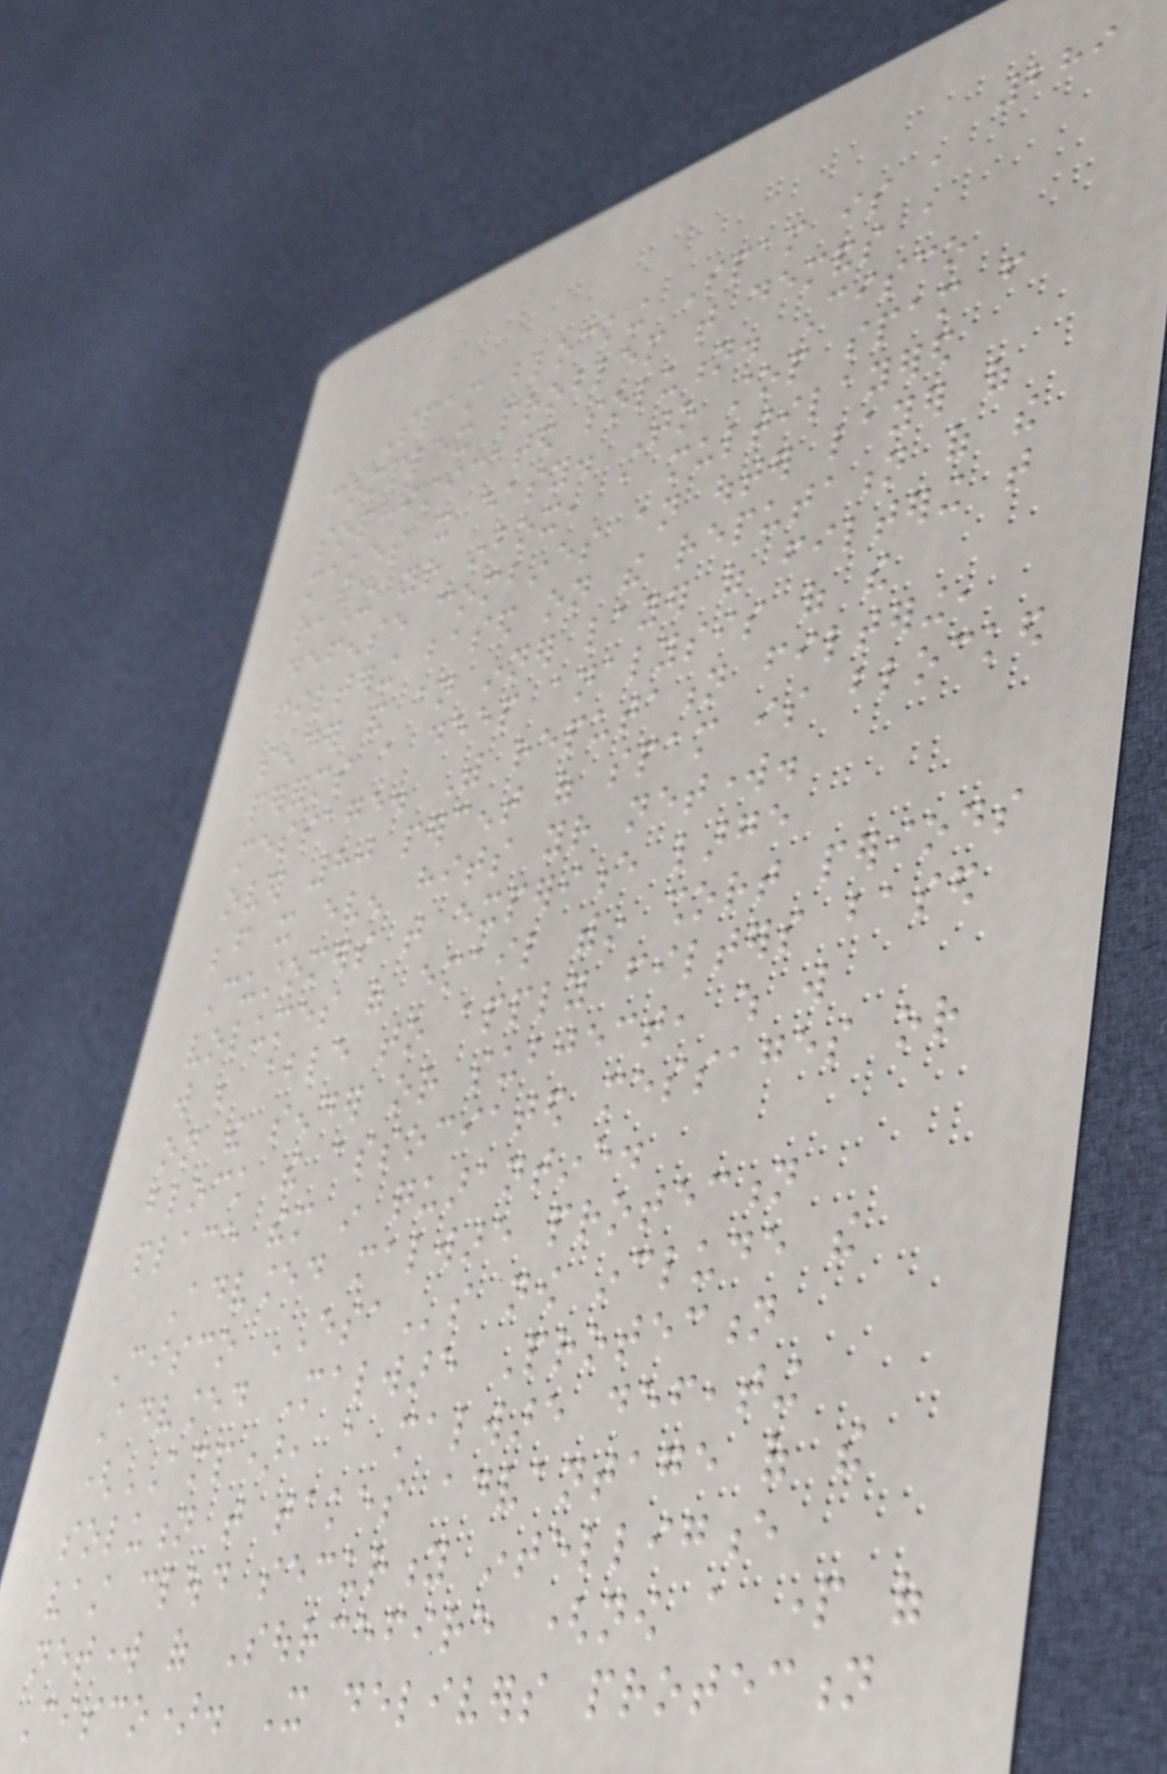289
Spam blocking Spam is a
complex problem that demands a
sophisticated solution. Cisco
makes it easy. To stop spam from
reaching your inbox, a multilayered
defense combines an outer layer of
filtering based on the reputation of the
sender and an inner layer of filtering that
performs a deep analysis of the
message. With reputation filtering,
over 80 percent of spam is blocked
before it even hits your network.
Customers that experience large
volumes of email within short periods
will be able to apply filters based
on the sender or subject, which will
block the associated messages or
place them in quarantine.
Advanced malware protection
Cisco ESAs now include the
Advanced Malware Protection
(AMP), a malware defeating
solution that takes advantage of the
vast cloud security intelligence
network of Sourcefire (now a part of
Cisco). It delivers protection
